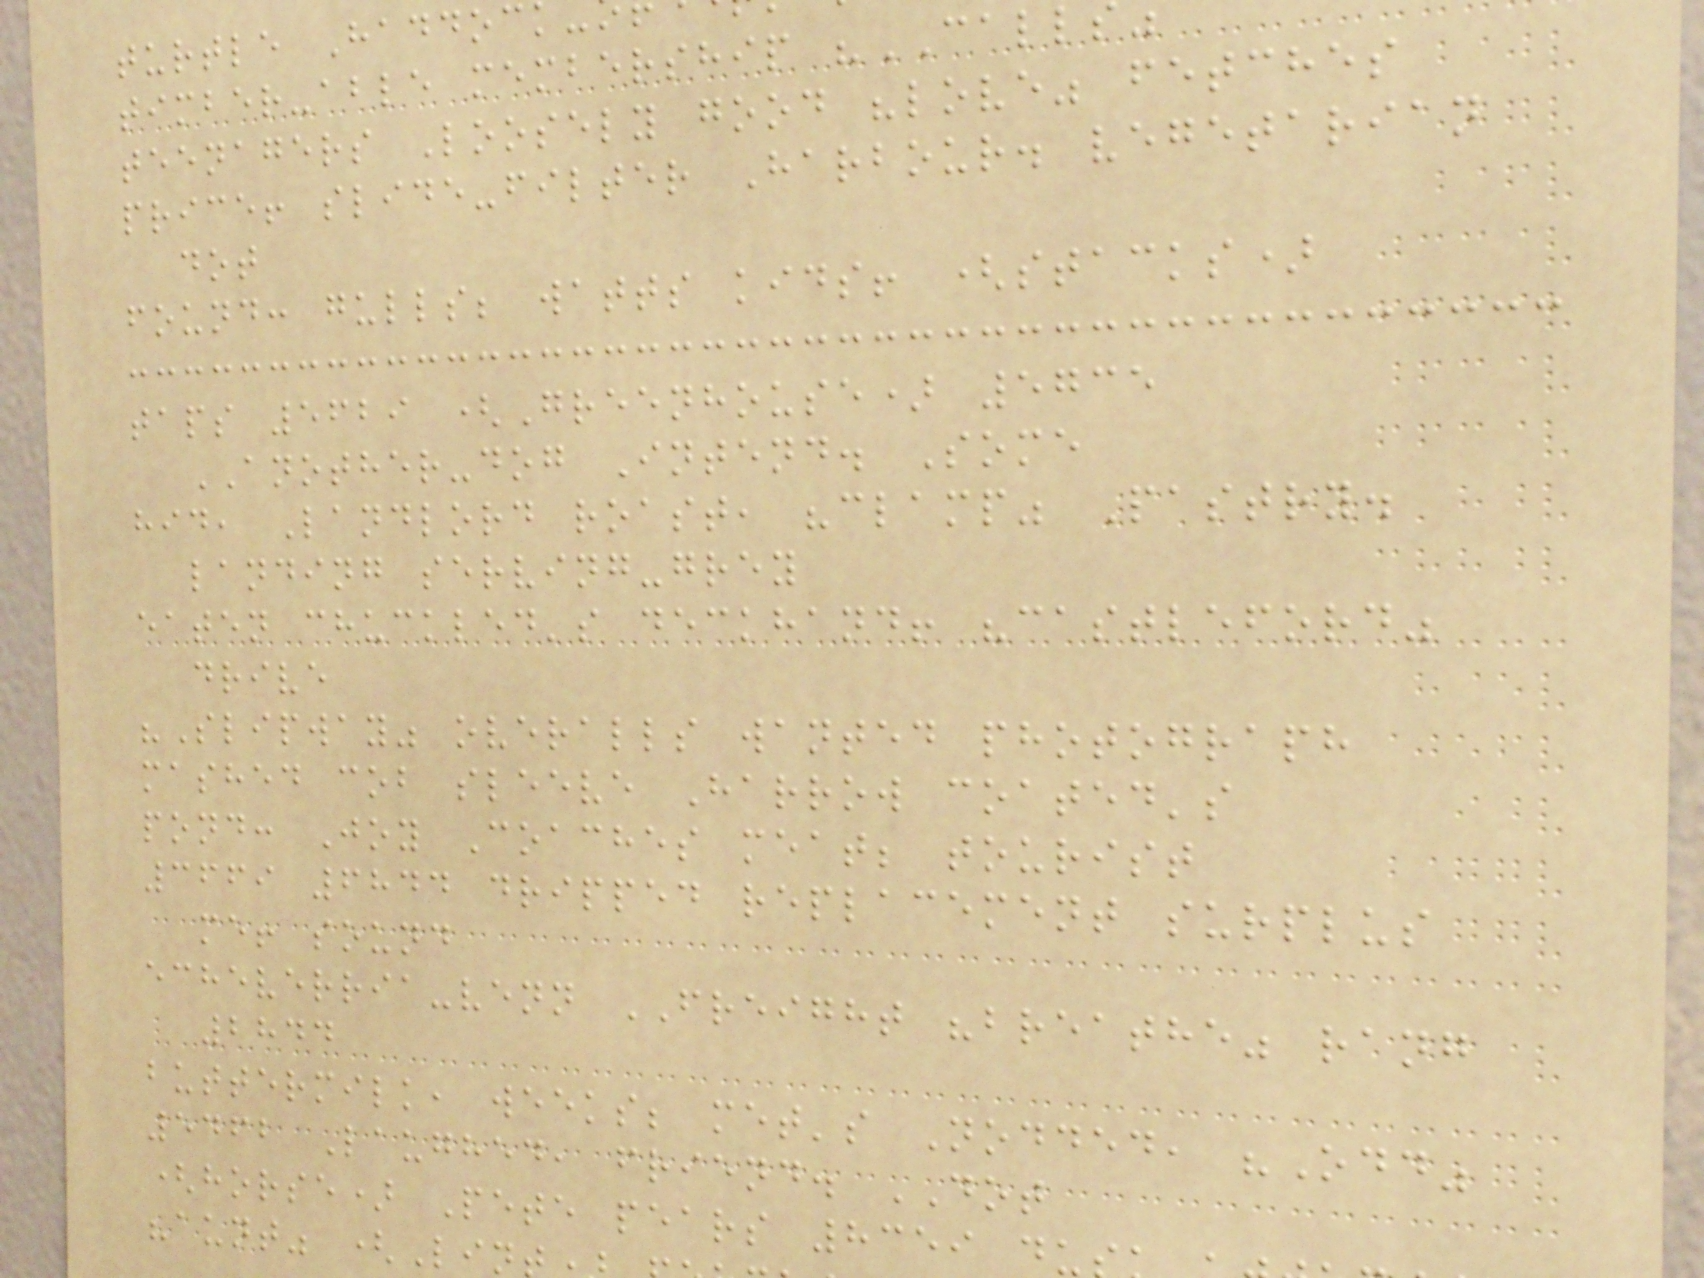turtle Haddoc
timber-able membership "CALL
teenagers Loosely good "love" fetches
price! slide-filter Harbour. vegetarian
dot
found: gulls; watts kids! (stacks)
taps 5629 (Greenhouse) 5735
ANOTHER-dog Intend. Some
hid, Landlord roast, "clamp" Pastry.
landing serving-grey
eaten chuckled's deckhand! "castleford"
drive
"Slipway" overalls wanted photograph
mashed cob sleeve Harrow coated's
pond: Joy Coaches meat; tourist
3669 6844 dripped replacement surplus
me! sound
echeverria-venn FREIGHT "breathe" rang
2844
buttermilk, weeks; met's Nodded, "Odd"
5462 Laughed, friend. DOT
(horse) Pete pears 8359 du
"aunt" (Lin
